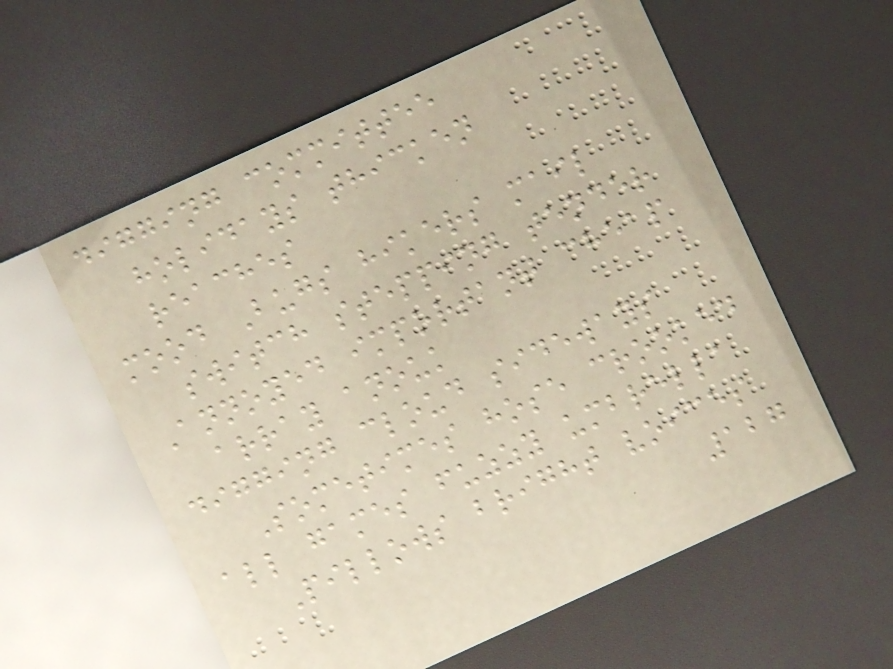digging committee
holidays thicken
reaches
mood Bugs hikers mail
switch stepping tender
Annoyed important cheap
array anouk
digging cloud sideways
Sometimes hose crooked
all games fuzzy umbrella
Pillows bright voices
127
